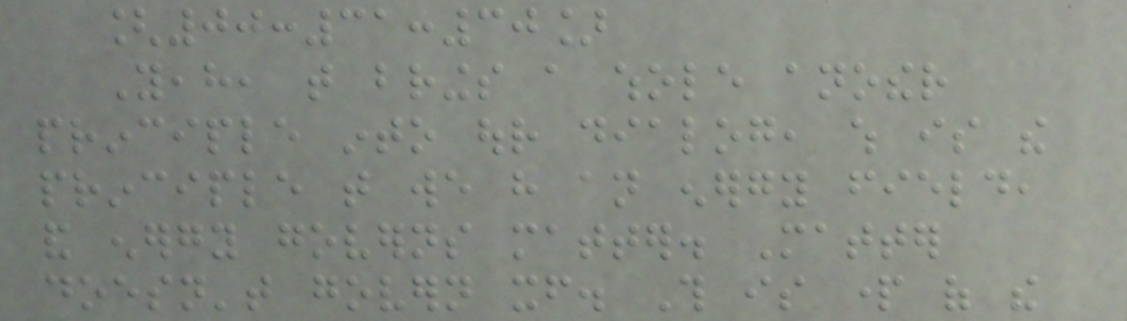[00:31:30]
Yeah, that brings a whole another
principle into our dialog, which is the
principle that we have an energy field,
and energy governs matter. Matter
doesn't govern itself. This is part of the
